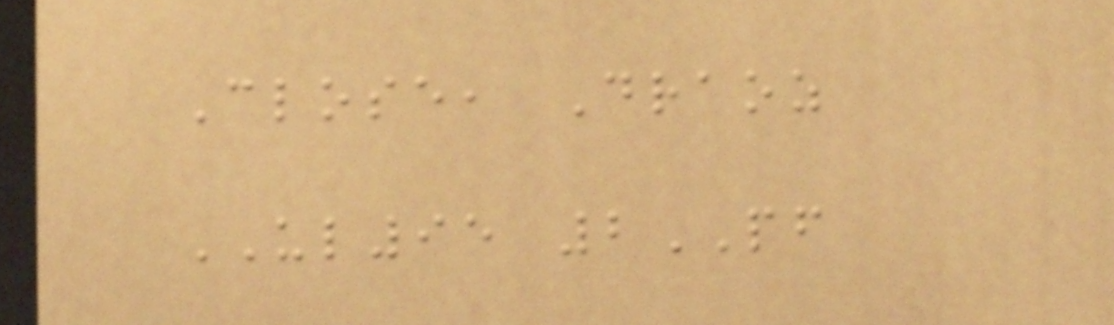Close, Draoz
UL95 2PF
